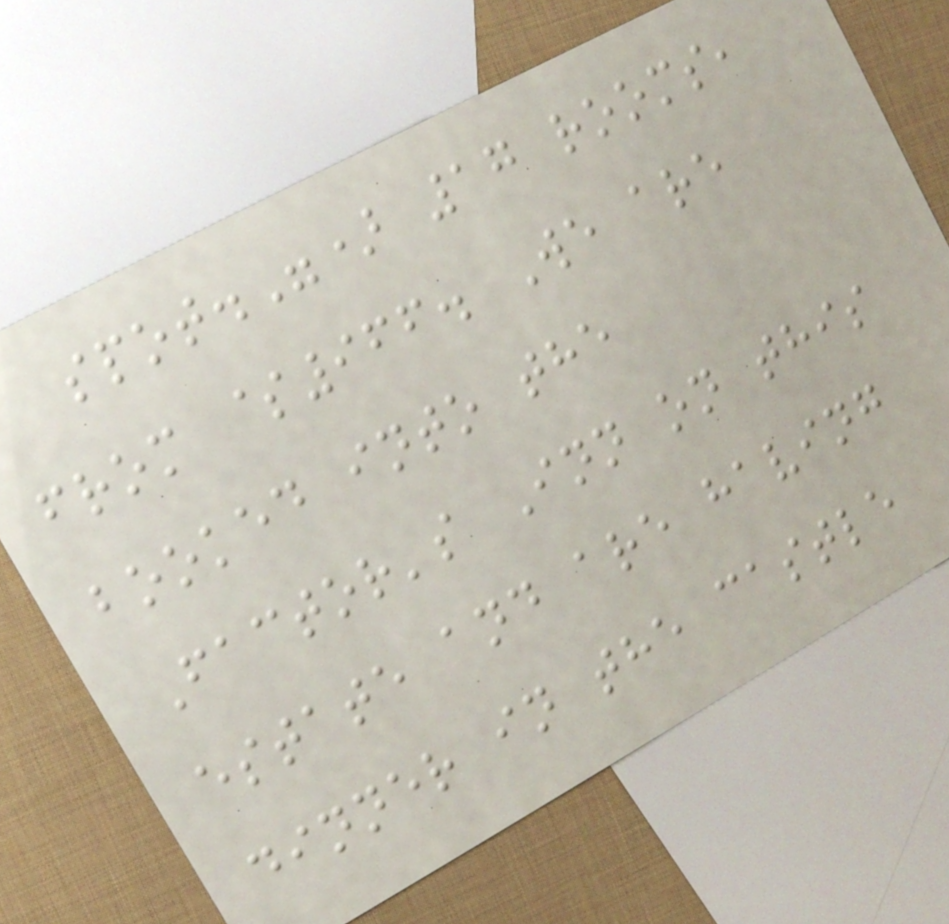spot.") 17 rooms,
from $966. We are
booked into the
Factor's Inn on this
estate and are having
dinner in the castle
